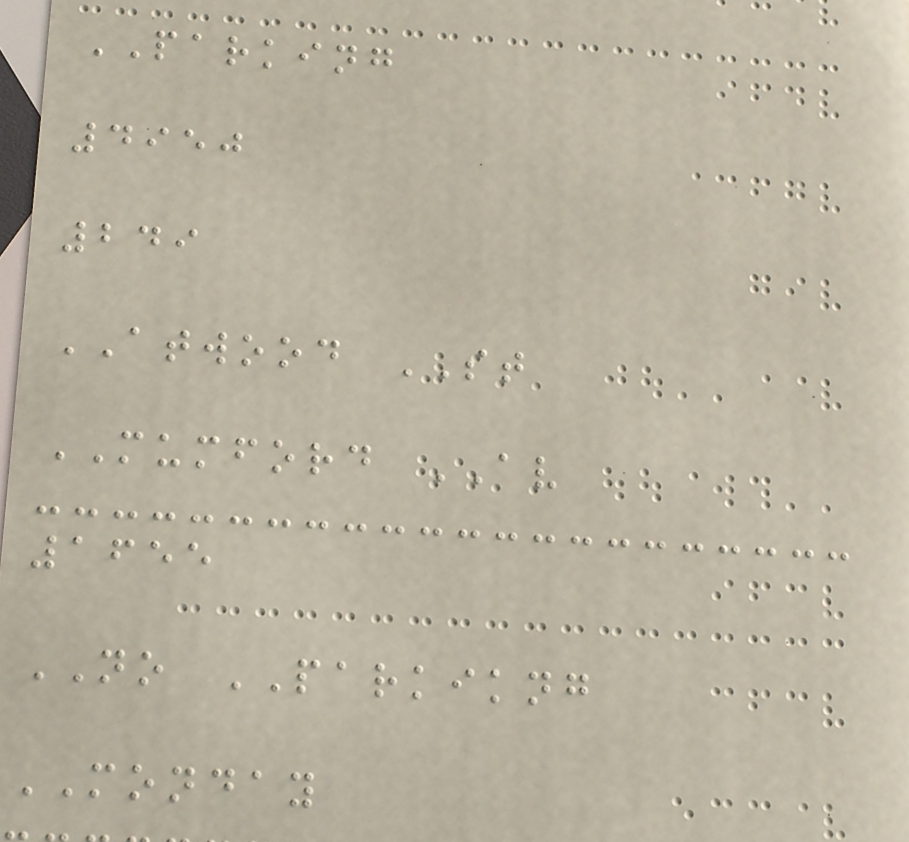PARKING
4950
249
ATWOOD ST
MUMFORD AV
1655
NO PARKIKNG
MONDAY
